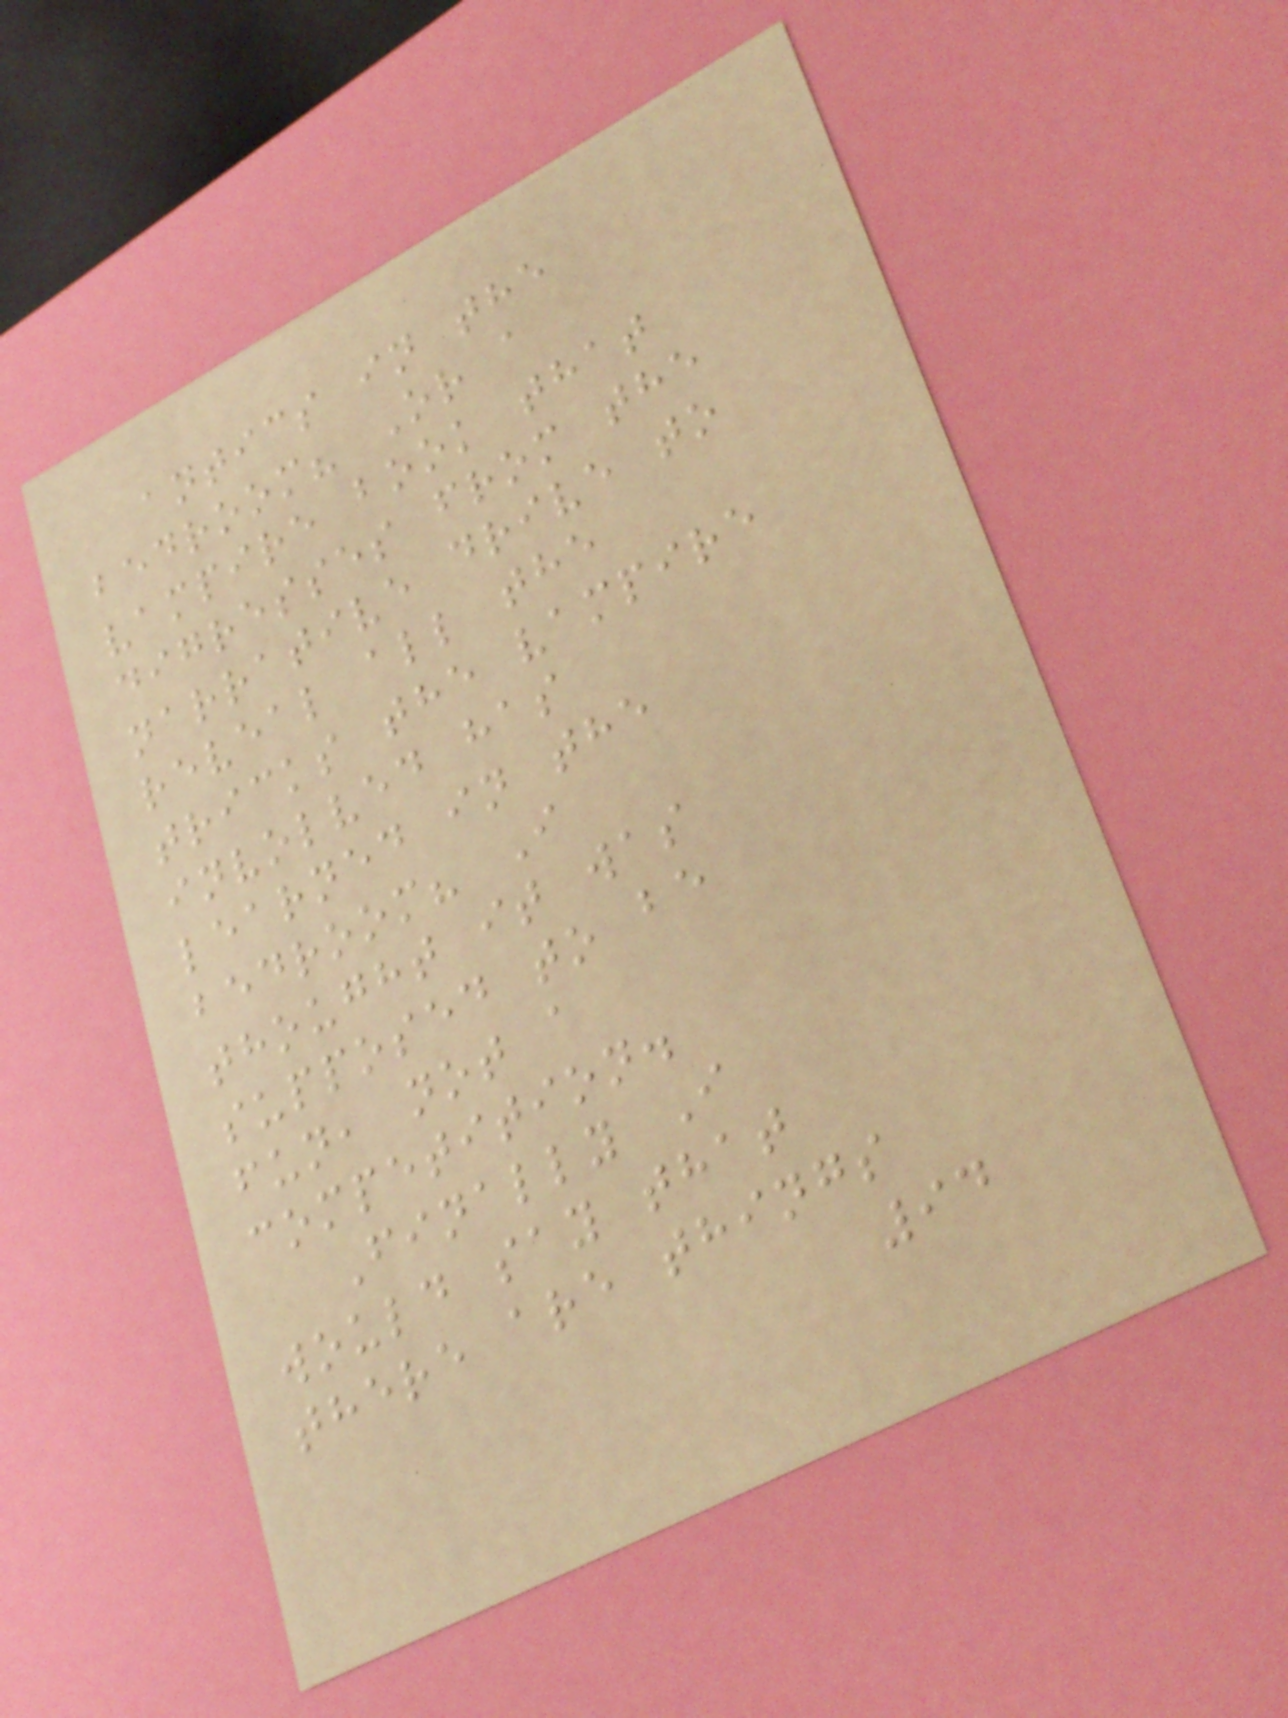antics in the
bedroom? Or a
vampire book that
digresses from the
narrative drive to
reveal all the
tricks the vampire
involved has
learned in the
bedroom? I
thought it was
supposed to be
fun, not a
competition.
Finally I
would say that
there are things
94
